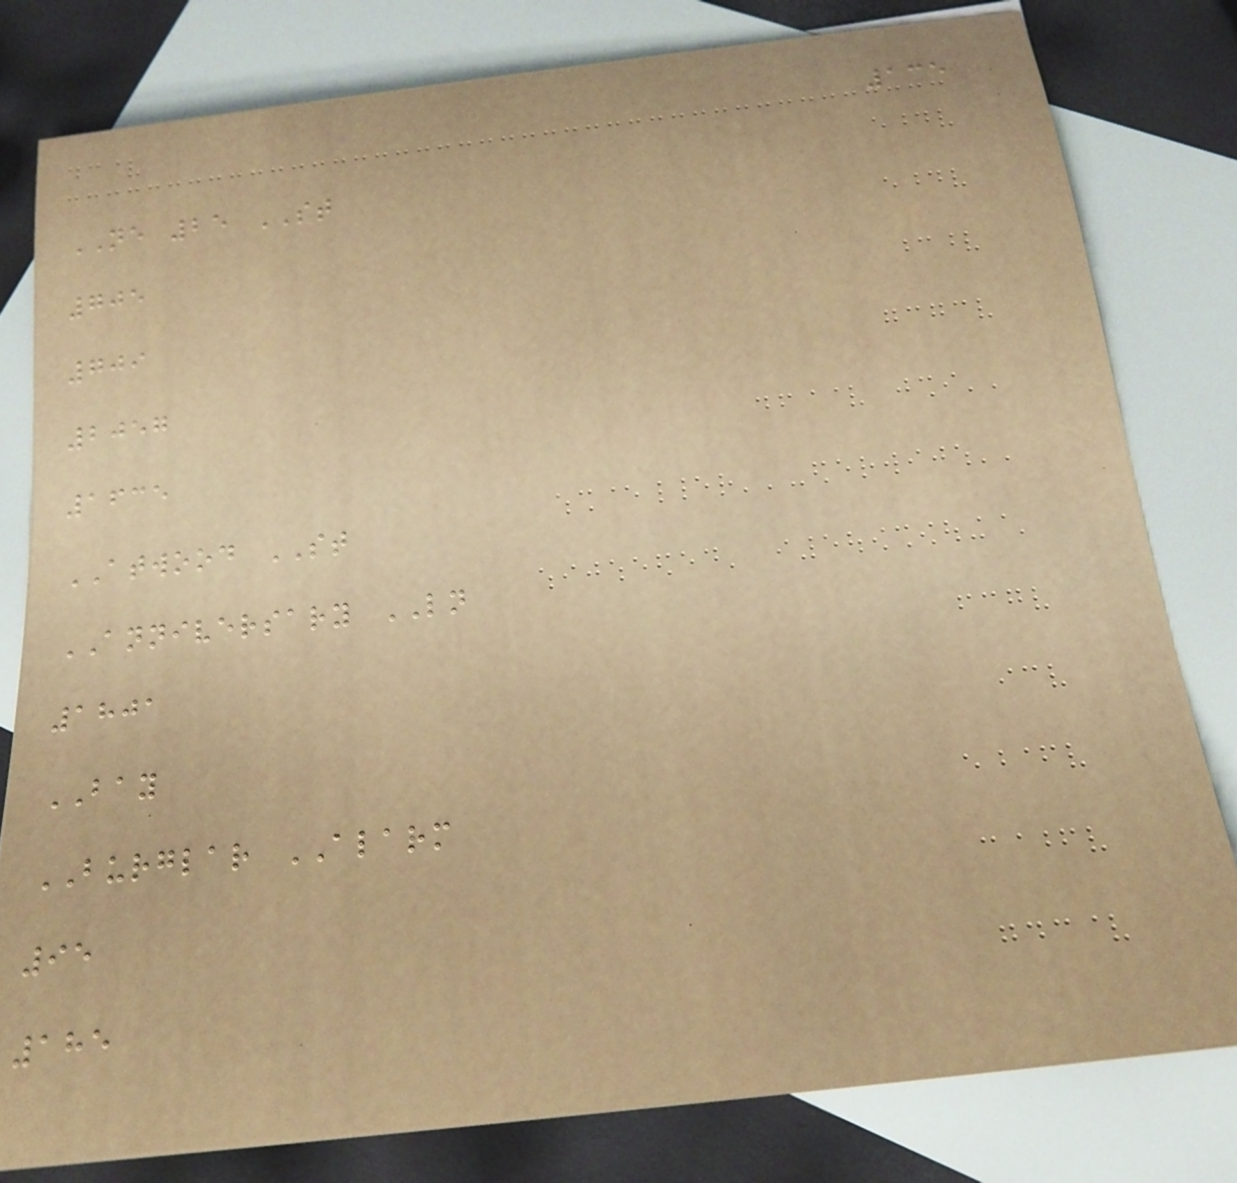135
NE 25 ST
705
709
2057
1635
ATWOOD ST
ANNIVERSARY LN
1801
BAY
BURGLAR ALARM
95
185
